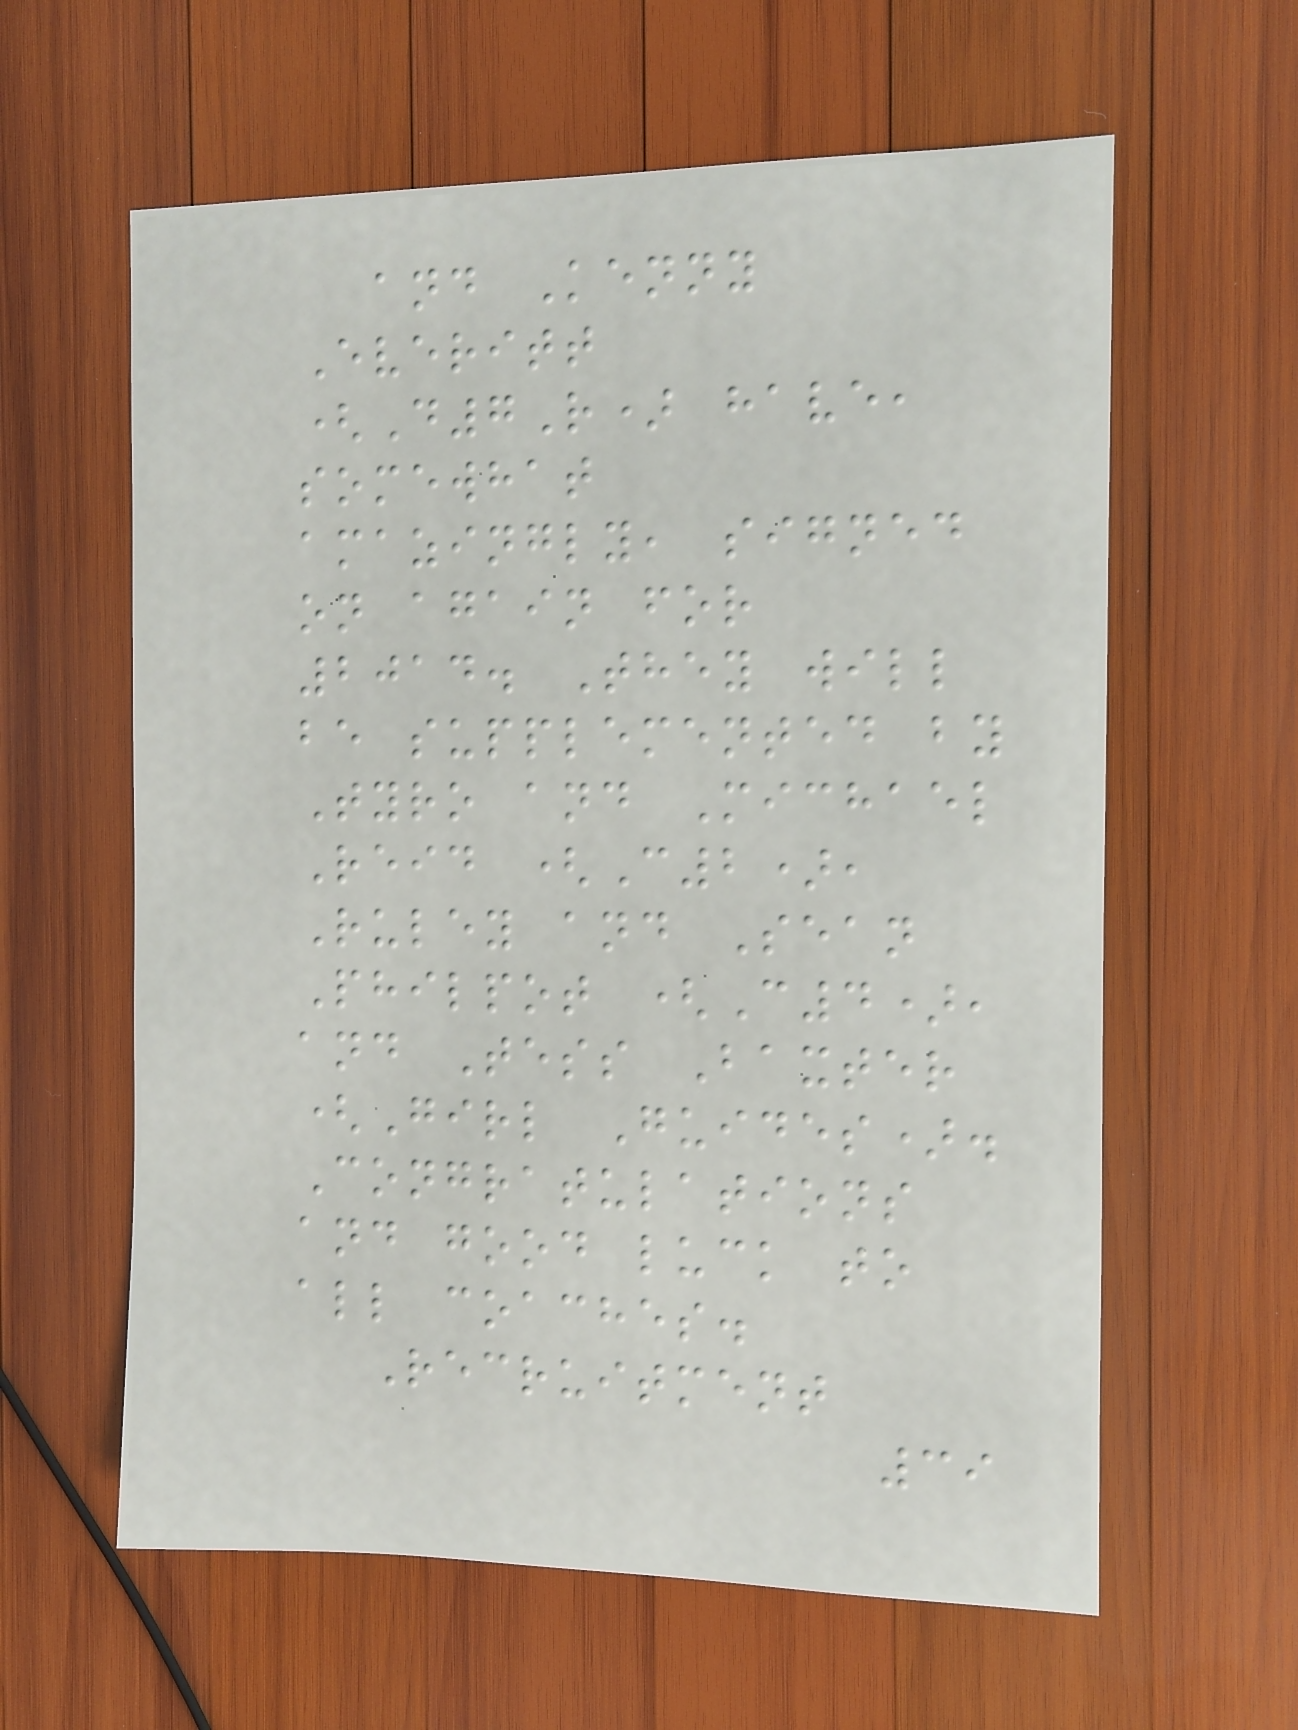and Kenny
Everitt
(D7R) have,
somewhat
amazingly, signed
on again for
2014. They will
be supplemented by
Tyro and Michael
Reid (C2),
Ruley and Sean
Philpot (C4),
and Tess Baxter
(Girl Guides).
Congratulations
and good luck to
all coaches.
Recruitment
39
